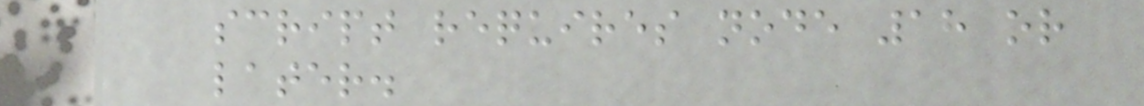script requires node 18 or
later.
